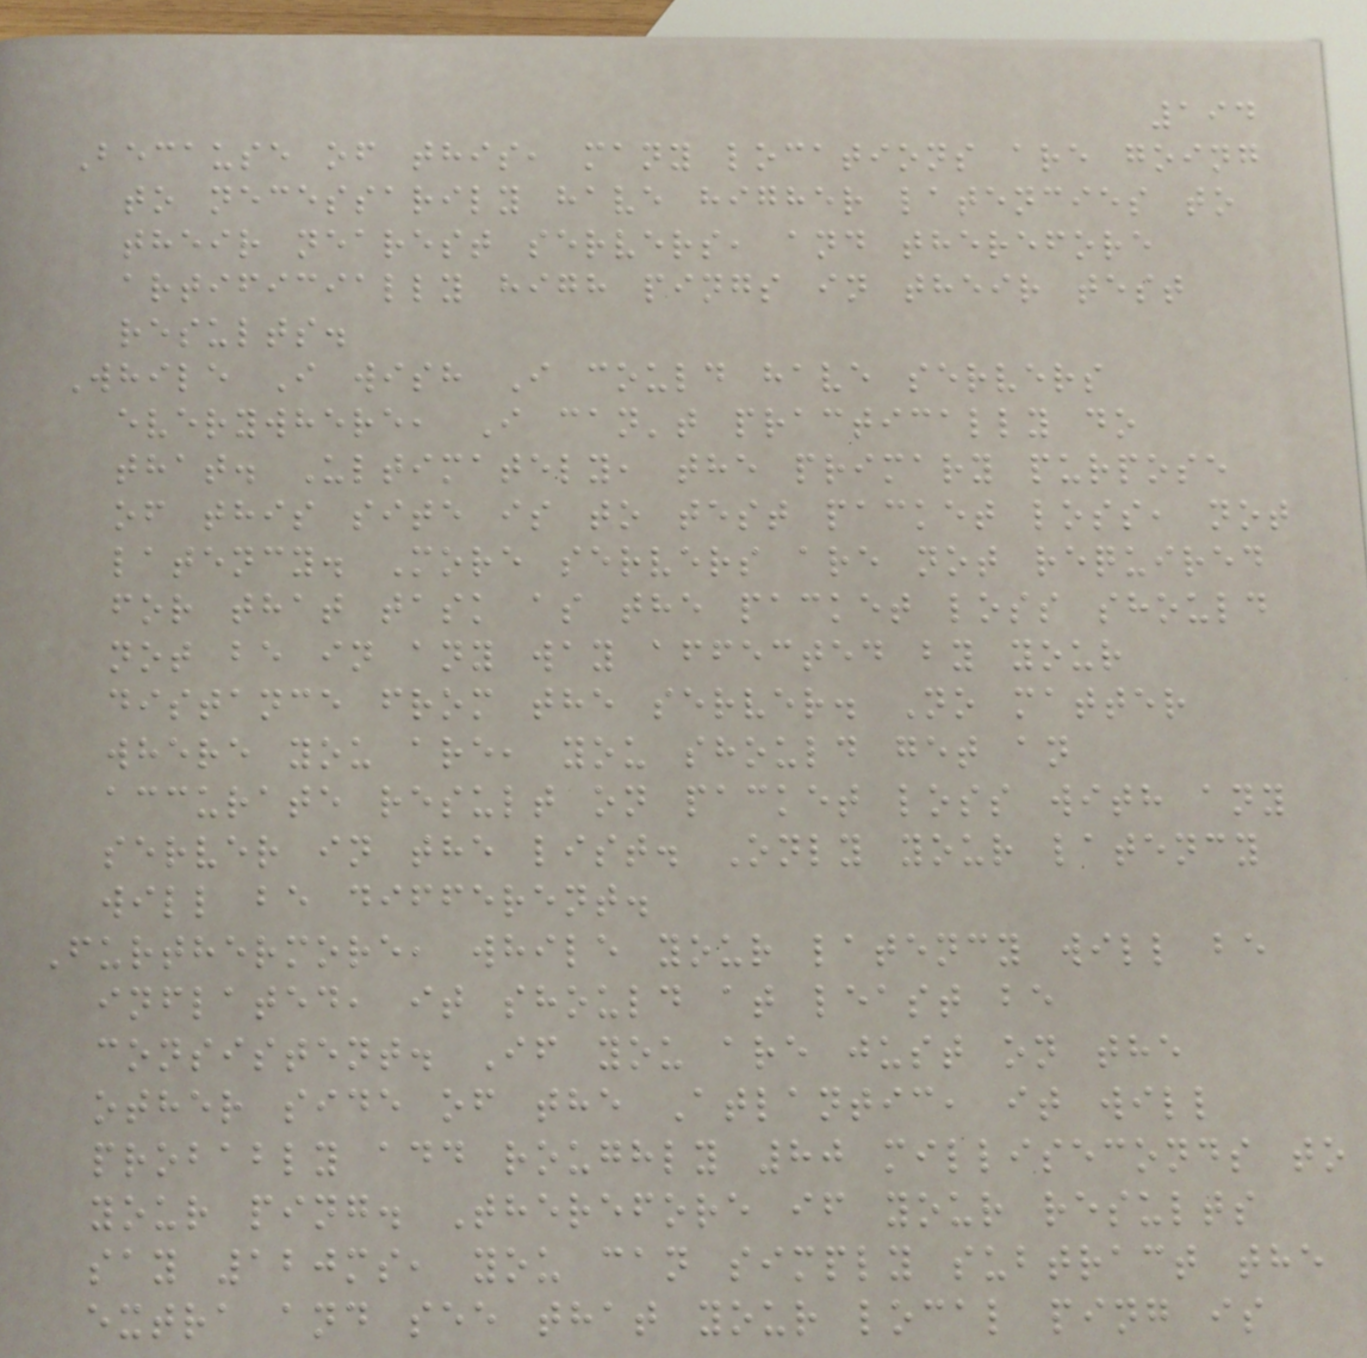194
Because of this, many locations are going
to necessarily have higher latencies to
their nearest servers, and therefore
artificially high pings in their test
results.
While I wish I could have servers
everywhere, I can't practically do
that. Ultimately, the primary purpose
of this site is to test packet loss, not
latency. More servers are not required
for that task as the packet loss should
not be in any way affected by your
distance from the server. No matter
where you are, you should get an
accurate result on packet loss with any
server in the list. Only your latency
will be different.
Furthermore, while your latency will be
inflated, it should at least be
consistent. If you are just on the
other side of the Atlantic, it will
probably add roughly 80 milliseconds to
your ping. Therefore if your results
say 120ms, you can simply subtract the
extra and see that your local ping is
